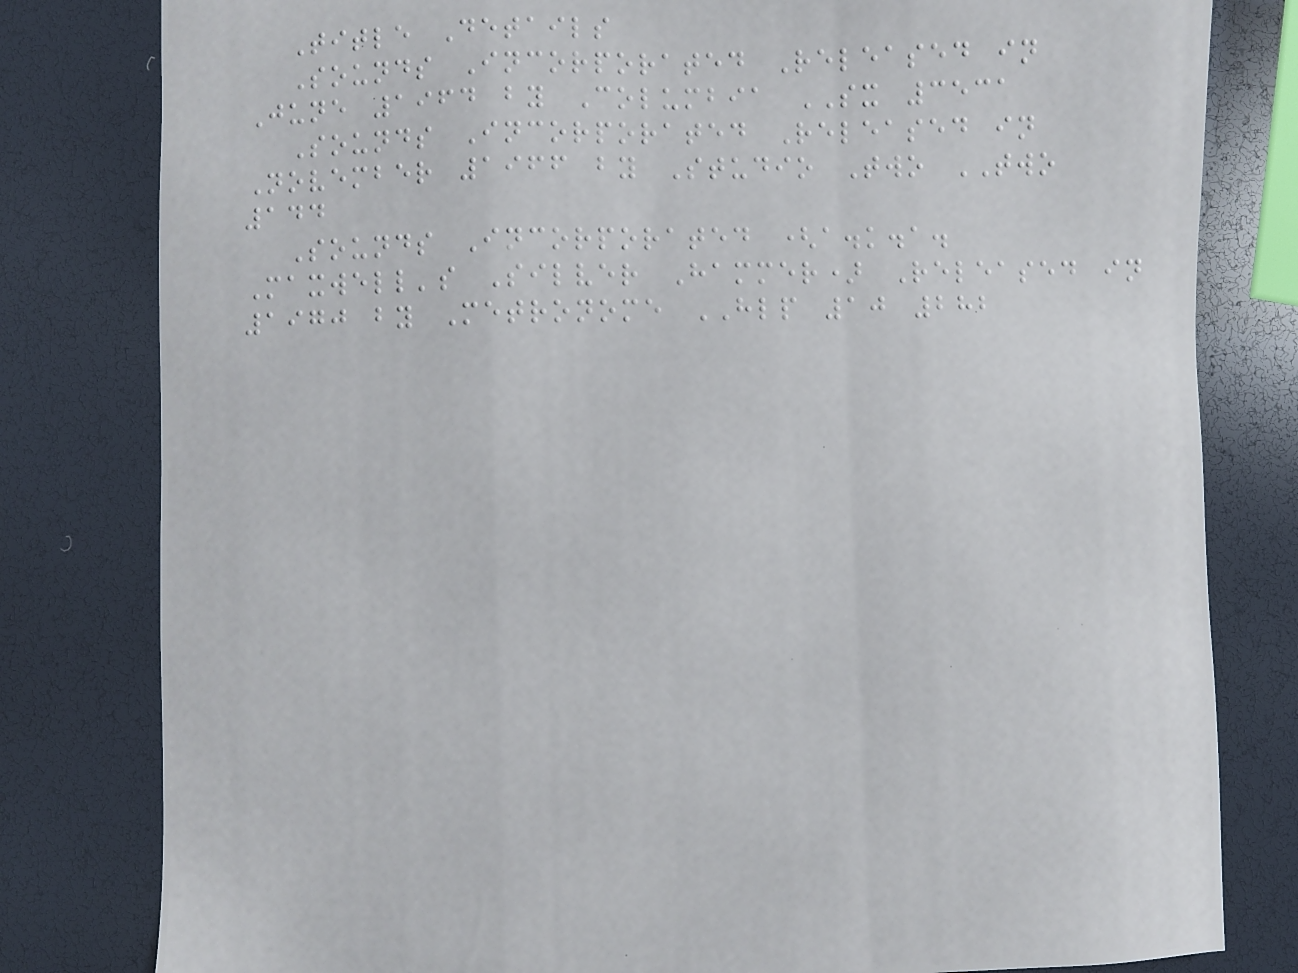Title Details
Sounds Incorporated Released in
June 1964 by Columbia SX 3531
Sounds Incorporated Released in
November 1966 by Studio Two TWO
144
Sounds Incorporated (a.k.a.
Maxwell's Silver Hammer) Released in
1970 by Metronome HLP 10 282
